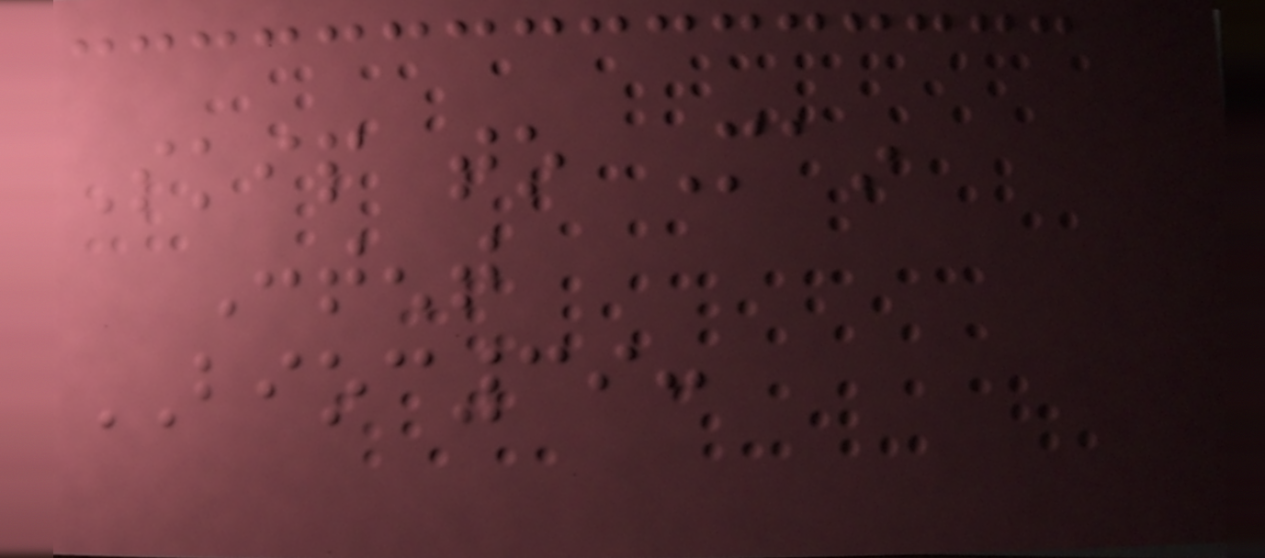Skip to Main
Content
BIOC39:
